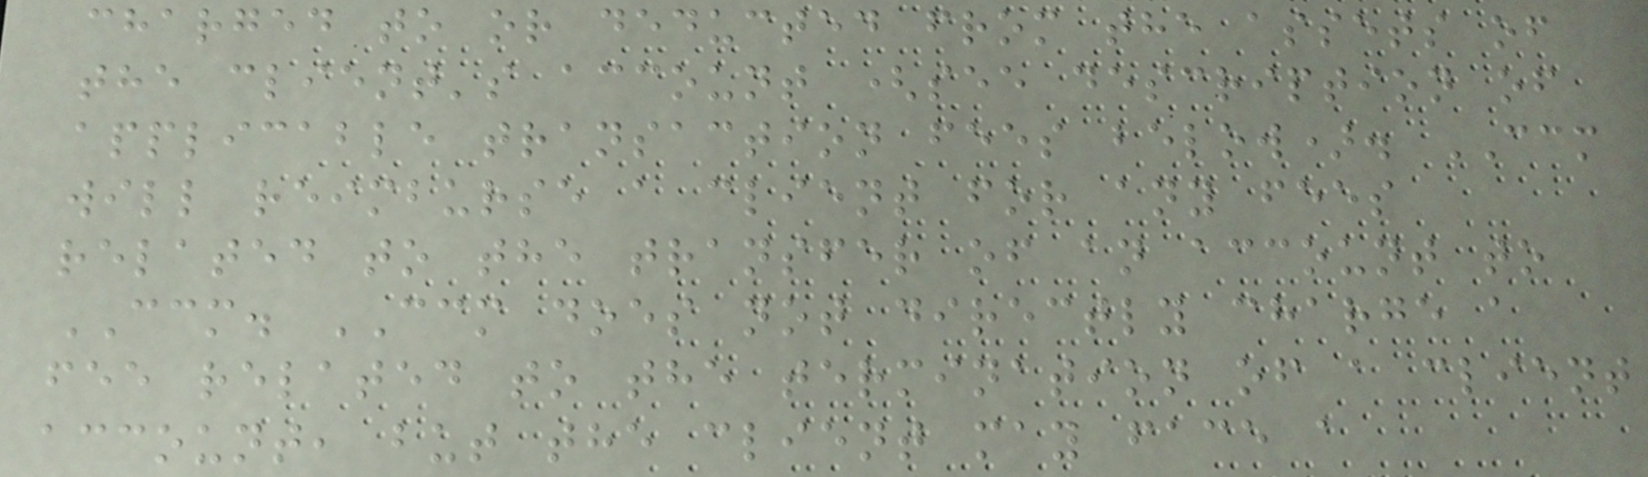charged to or deducted from the assets of
the client's account (see description of
applicable transaction fees below). CCM
will reimburse a client for any fees
related to the transfer of an account to
CCM. CCM does not directly charge a
fee related to the termination of a client
account, but the client may face a
